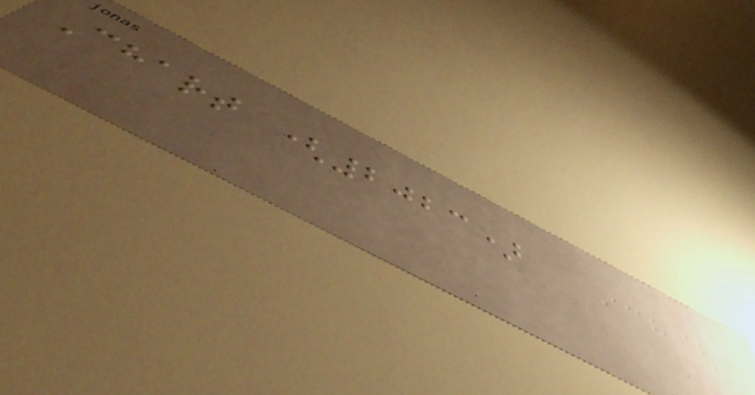Chart (2023)
